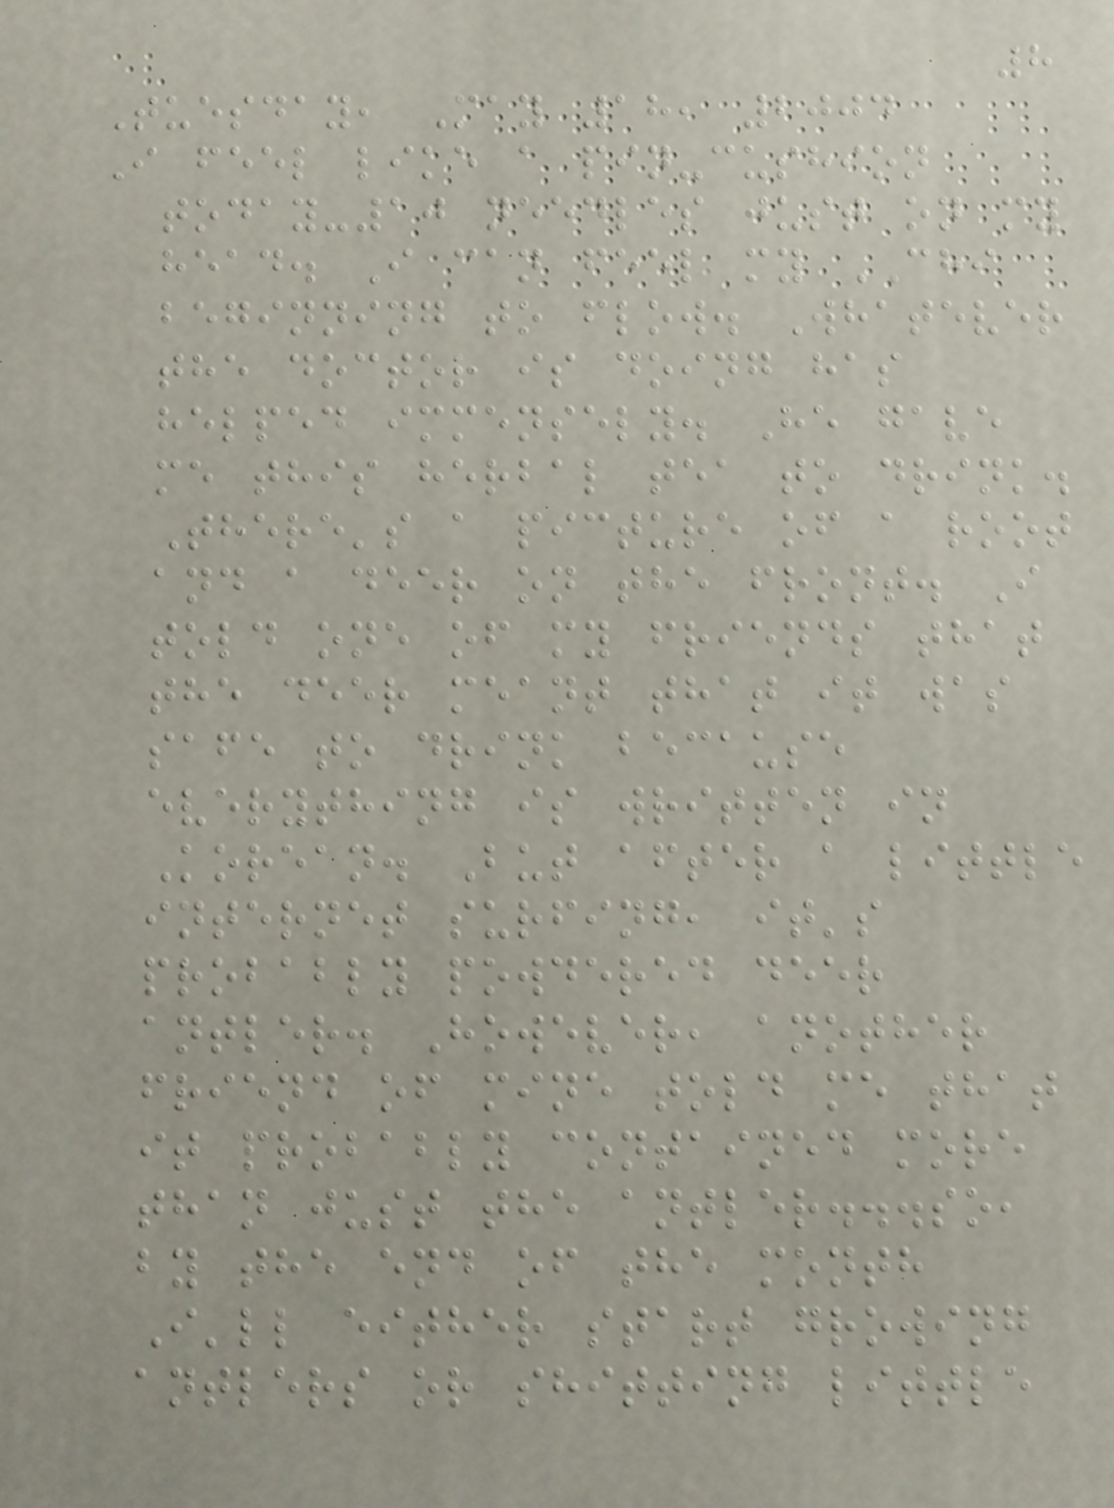8
Tuesday, May 18, 2004
I feel like a pin-cushion
today-10 needles just on my
head. I can feel my CHI
beginning to flow. Whatever
the doctor is doing has
helped immensely. He gave
me this herbal tea to drink.
There's a picture of a root
and a deer on the front. I
told one of my friends that
the deer meant that it was
safe to drink because
everything is written in
Korean. But after a little
internet surfing, it's
probably powdered deer
antler. However, another
friend of mine told me that
it probably contained more
than just the antler...so,
by the end of the month
I'll either start growing
antlers or shitting little
